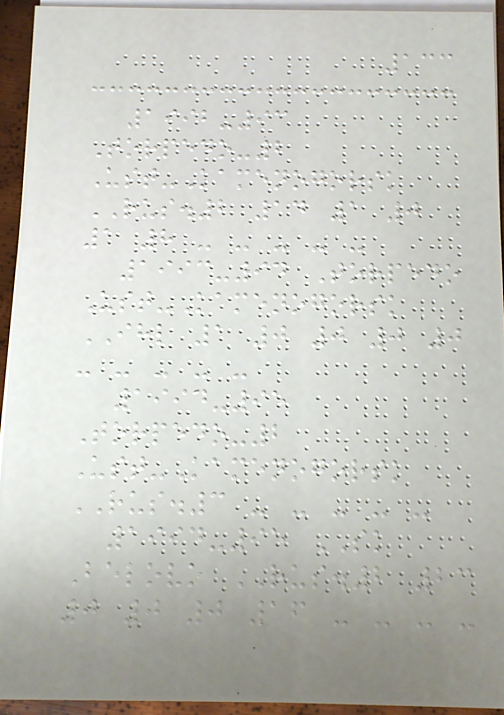133
1992-93
Torpedo-2
Ust-Kamenogorsk
RUS.2 14 1 0
1 8 - - - - -
1993-94 Torpedo
Ust-Kamenogorsk
IHL 1 0 0 0 0
- - - - -
1994-95
Torpedo-2
Ust-Kamenogorsk
RUS.3 - - - - -
1994-95 SK
Belovo RUS.2 23
0 0 0 16 - - - -
